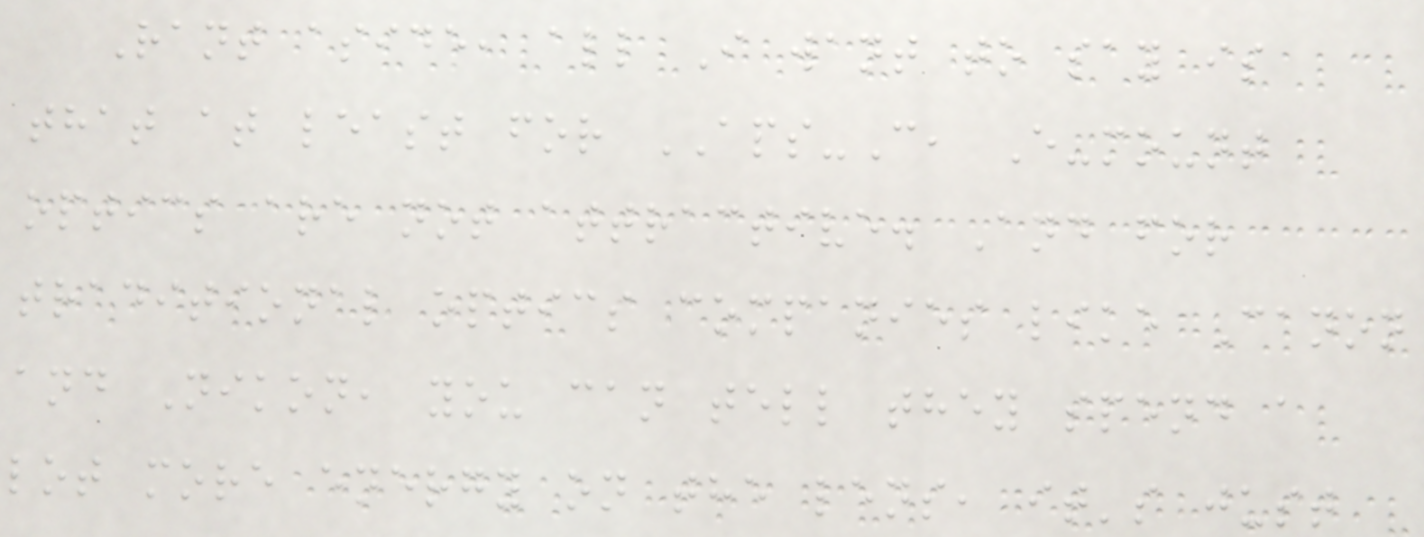Rant aside, all I want to say is
that at least for APS-C, E-mount
optics are not attractive. And for
traditional optics companies like Canon
and Nikon, you can tell they spend a
lot more energy on the lens, it's just
